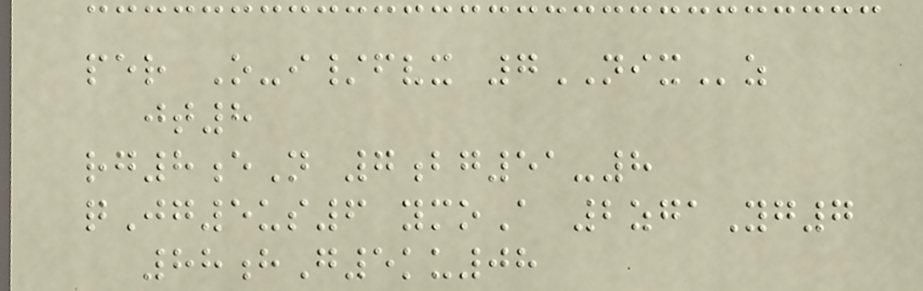per O-i/fvx 7NIXz
jt8
rg8eN 7bg51-8
qJg5us6 ymoA 2zgaYg7
88hG5ku08
